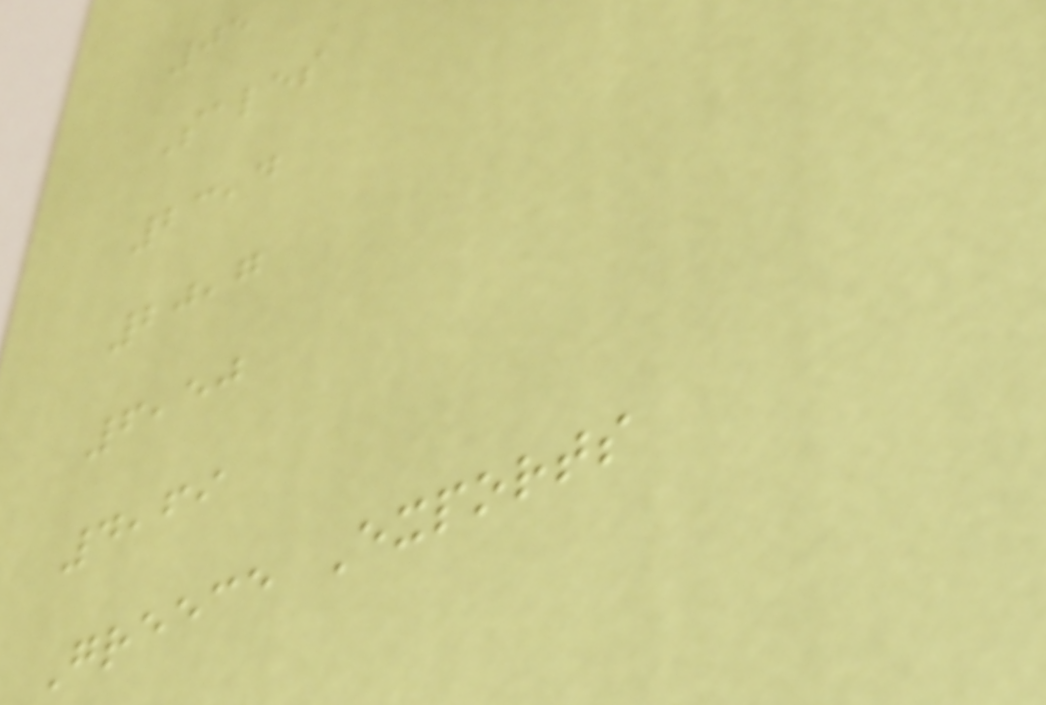05
Sales
23,4
20,7
6,50
4,69
Greece Exports
